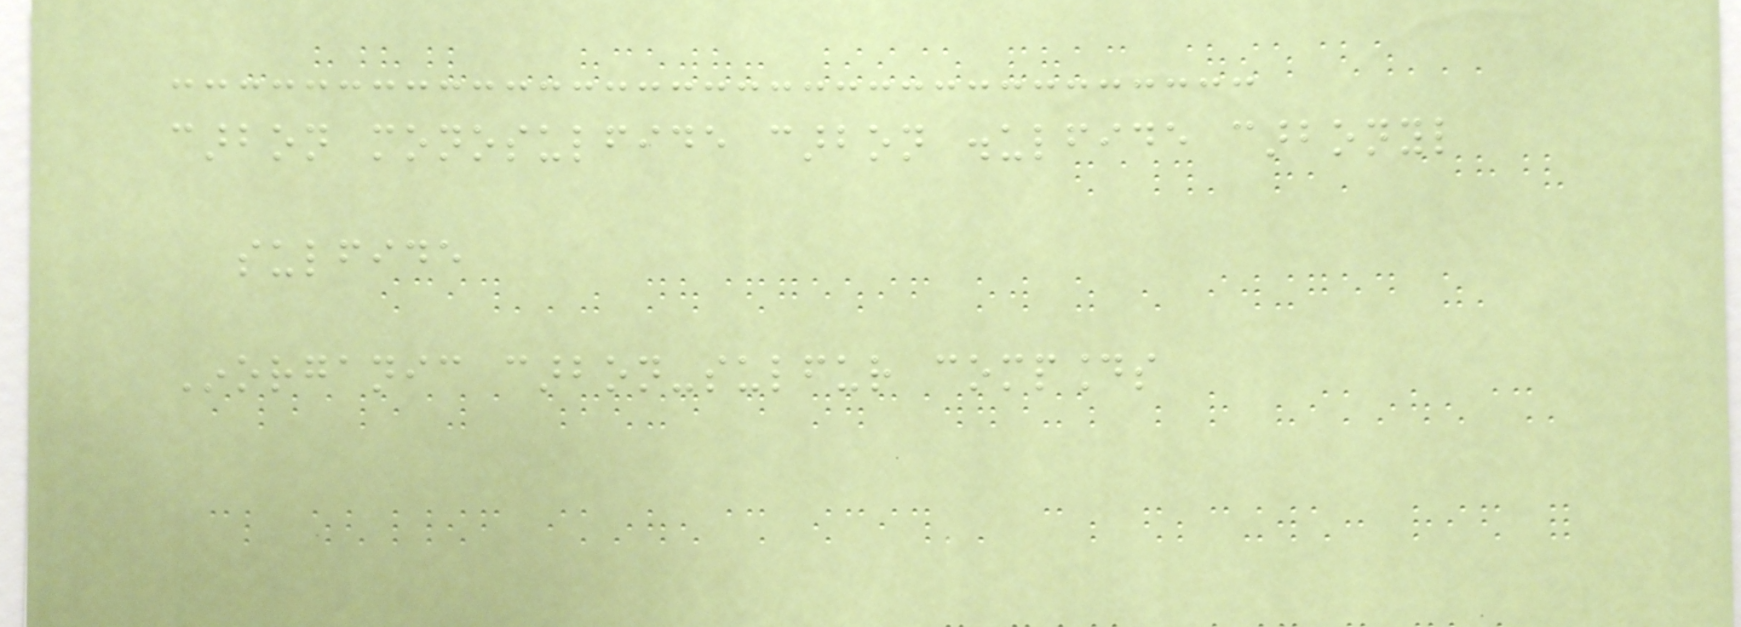carbon monosulfide carbon disulfide carbonyl
sulfide
Inorganic carbon-sulfur compounds
